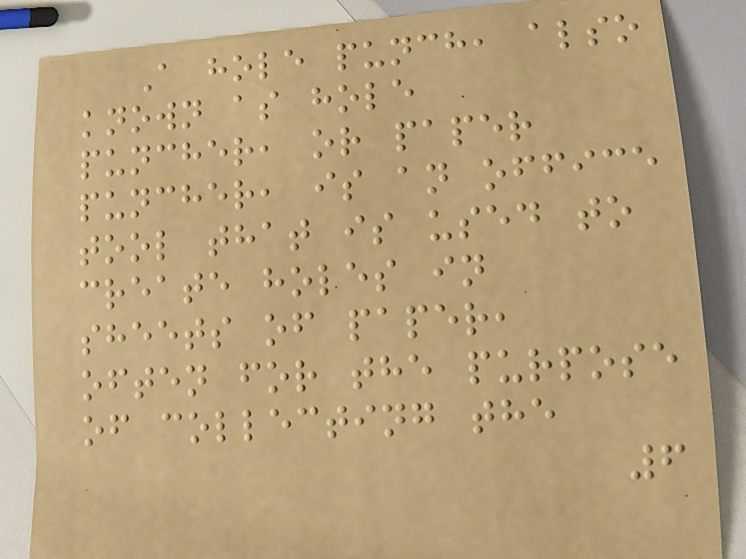A hole punch, also
known as hole
puncher, or paper
puncher, is an office
tool that is used to
create holes in
sheets of paper,
often for the purpose
of collecting the
6
